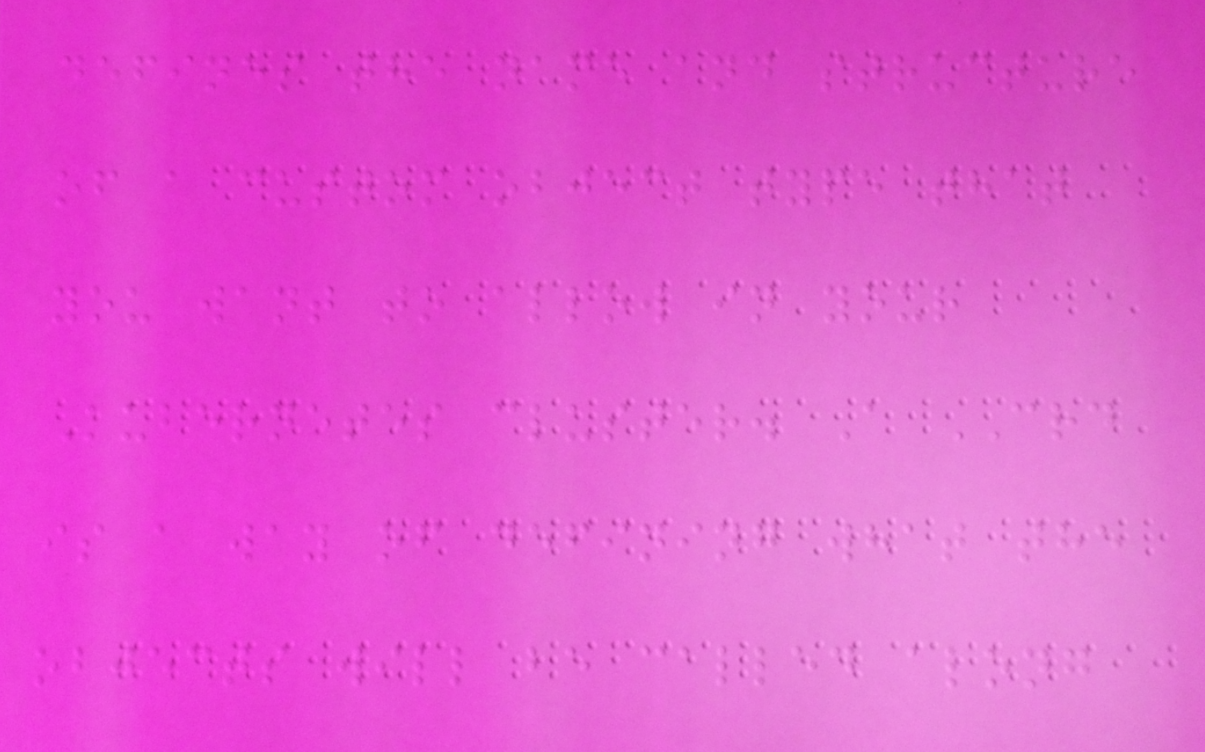defines the name and structure
of a custom object type that
you want to allow in your
Kubernetes cluster. A CRD
is a way of defining what the
objects will be called along
